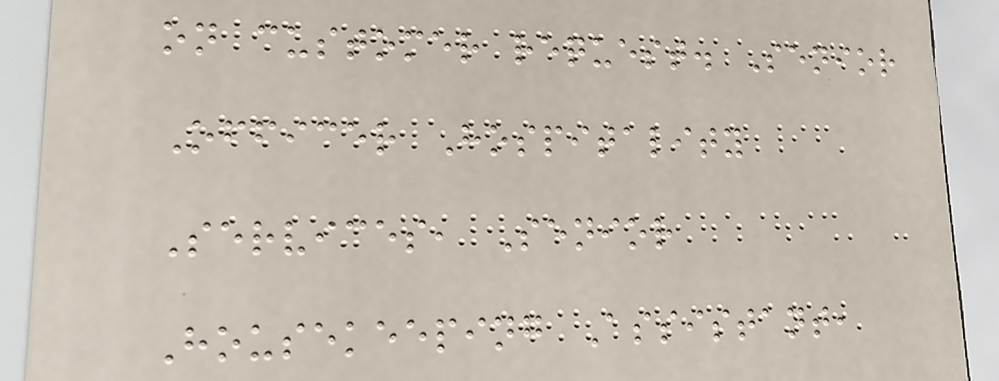on customer request. Senior
Officer Hospitality
Services, Senior
Housekeeping Assistant,
